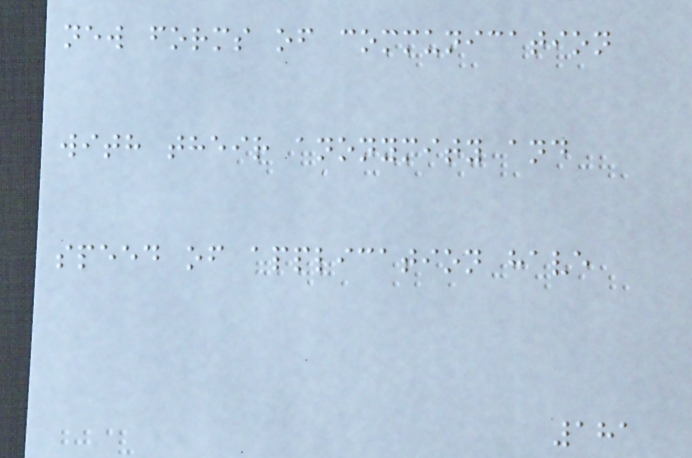new forms of communication
with their anonymity and
speed of application have
181
